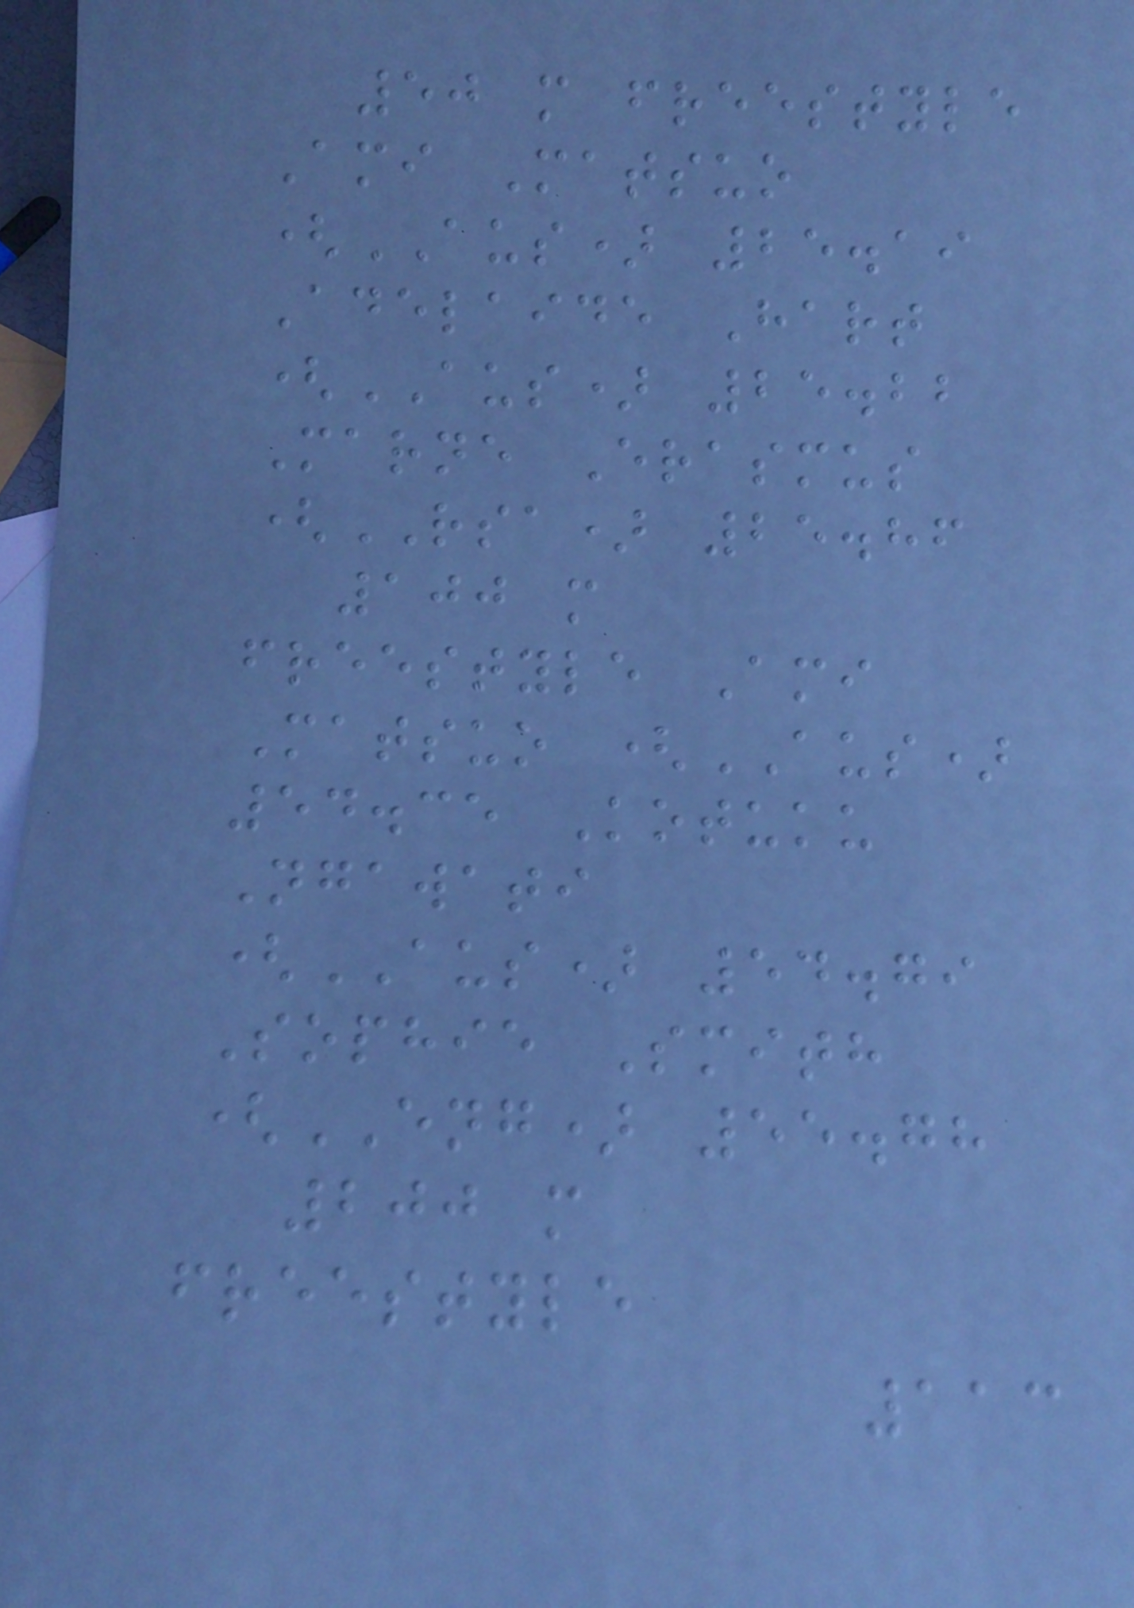50 m freestyle
Ami Matsuo
(AUS) 25.19
Adelaide Hart
(AUS) 25.22
Marne Erasmus
(RSA) 25.86
100 m
freestyle Ami
Matsuo (AUS)
54.35 Kotuku
Ngawati
(AUS) 54.79
Sophie Smith
(ENG) 55.78
200 m
freestyle
113
